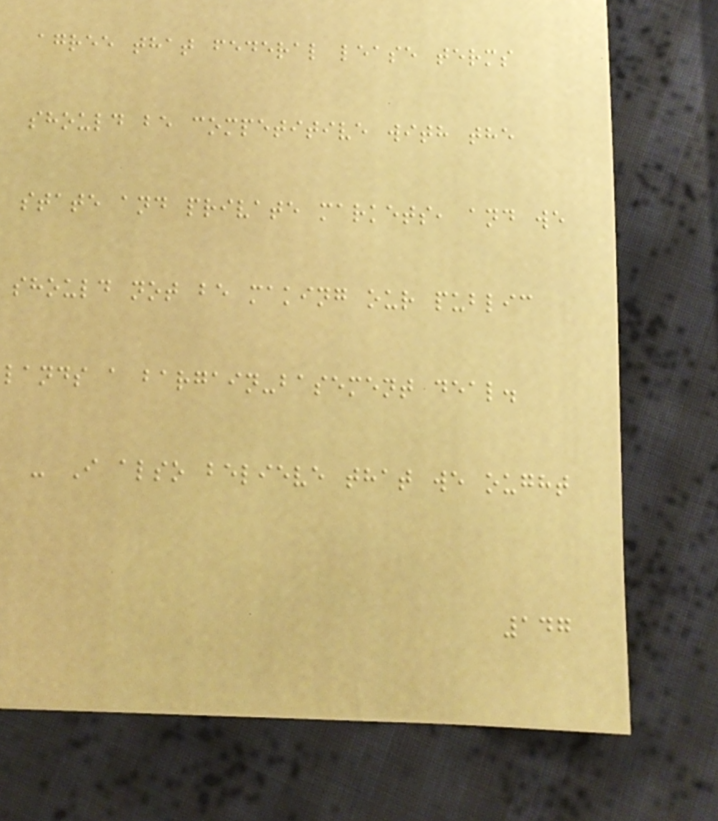agree that federal lease terms
should be competitive with the
state and private markets, and we
should not be making our public
lands a bargain-basement deal.
- I also believe that we ought
147
